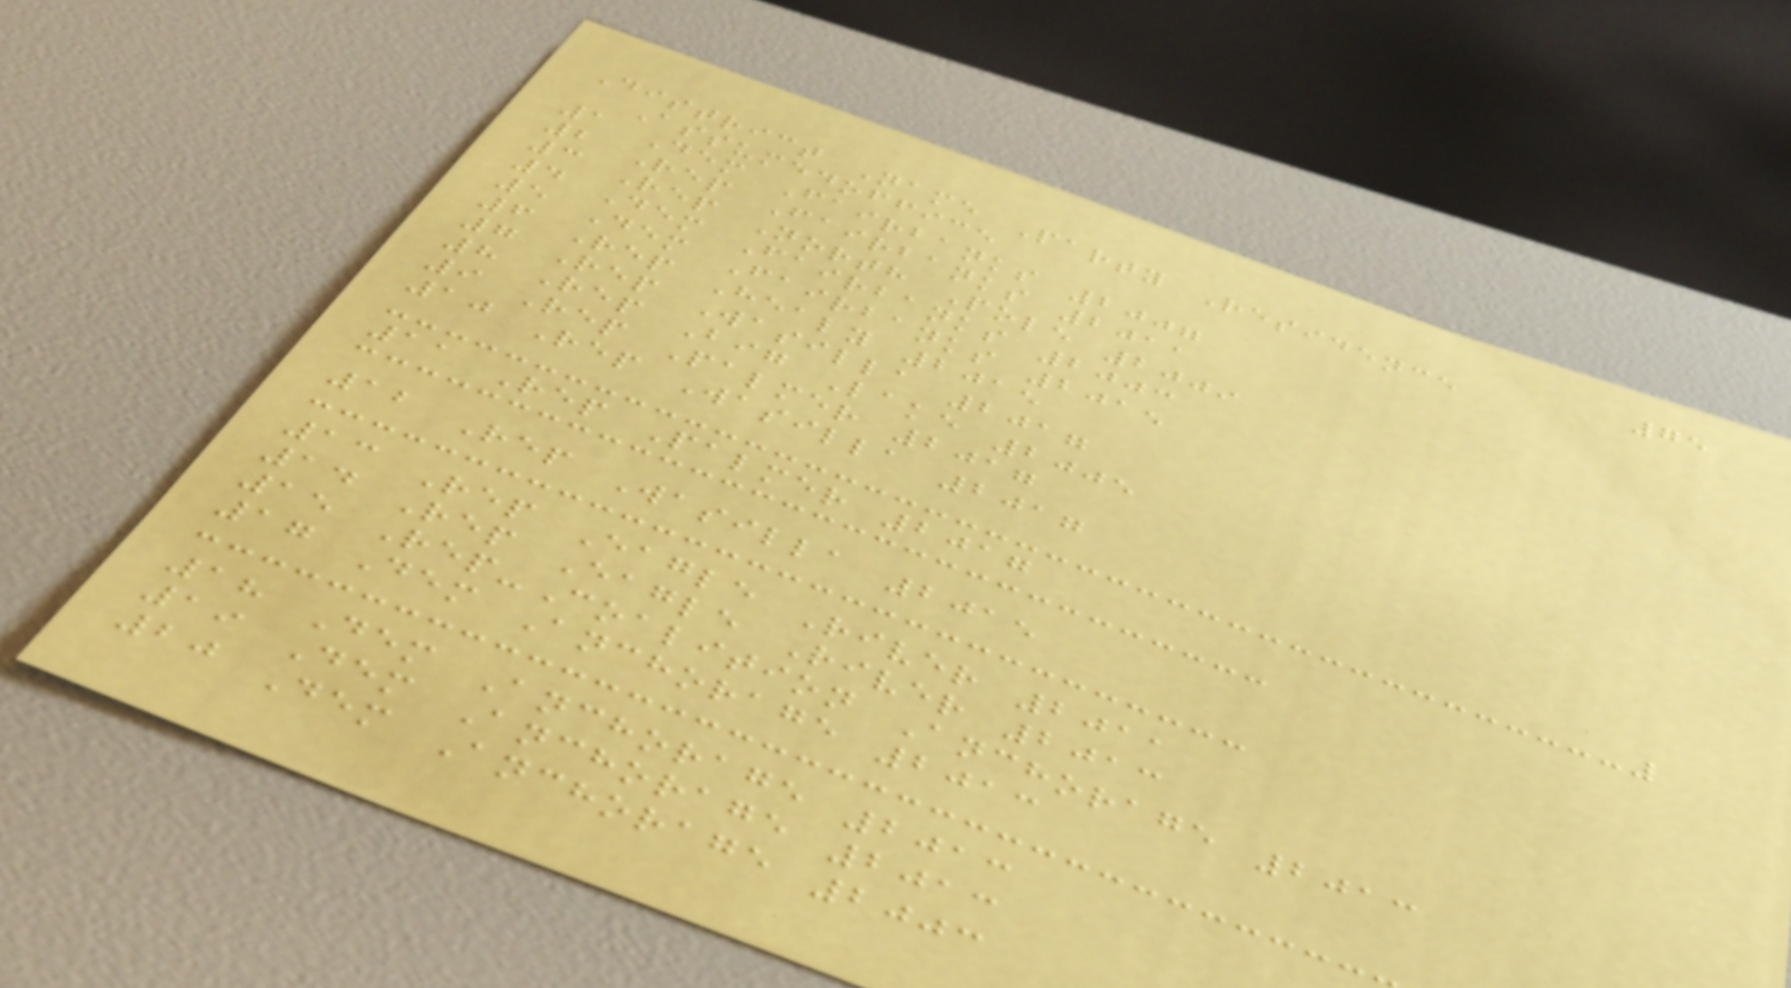75
District Name Party Residence
Assumedoffice
1 Dem Fairbanks 2007
2 Rep Fairbanks 2011
3 Rep North Pole 2009
4 Dem Fairbanks 2003
5 Dem Fairbanks 2015
6 Rep Healy 2015
7 Rep Wasilla 2017
8 Rep Big Lake 2005
9 Rep Palmer 2017
10 Rep Wasilla 2017
11 Rep Palmer 2017
12 Rep Wasilla 2015
13 Rep Eagle River 2011
14 Rep Eagle River 2013
15 Rep-Coalition Anchorage 2013
17 Dem Anchorage 2013
18 Dem Anchorage 2013
19 Dem Anchorage 2013
20 Dem Anchorage 2003
